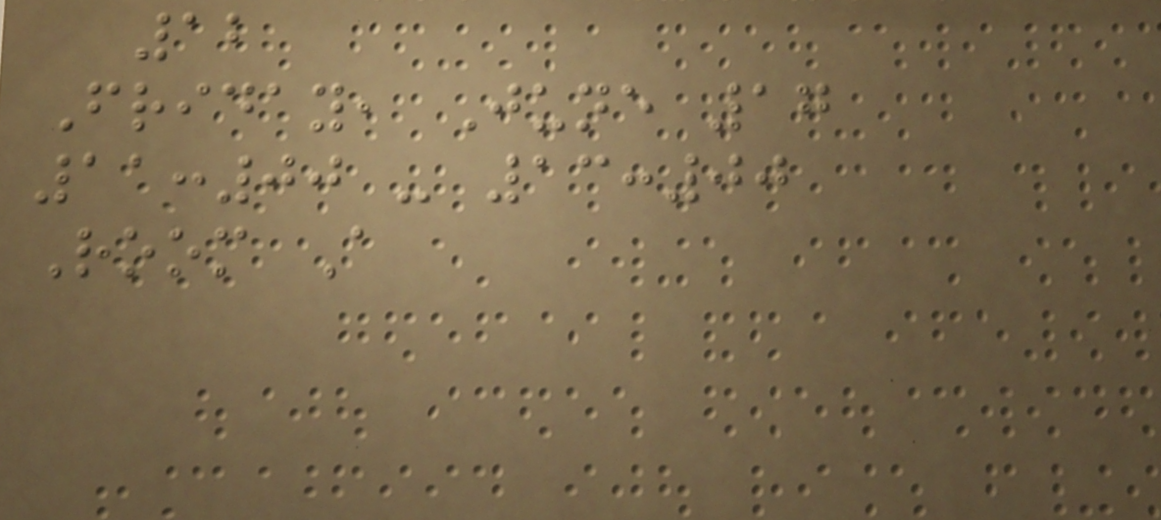12
Friday, June 17
11:00 - 13:00
Room A
